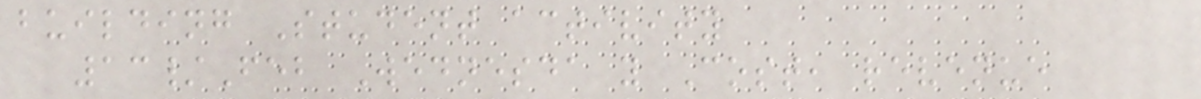building Student activity
13/Feb Wednesda y Cost, revenue
